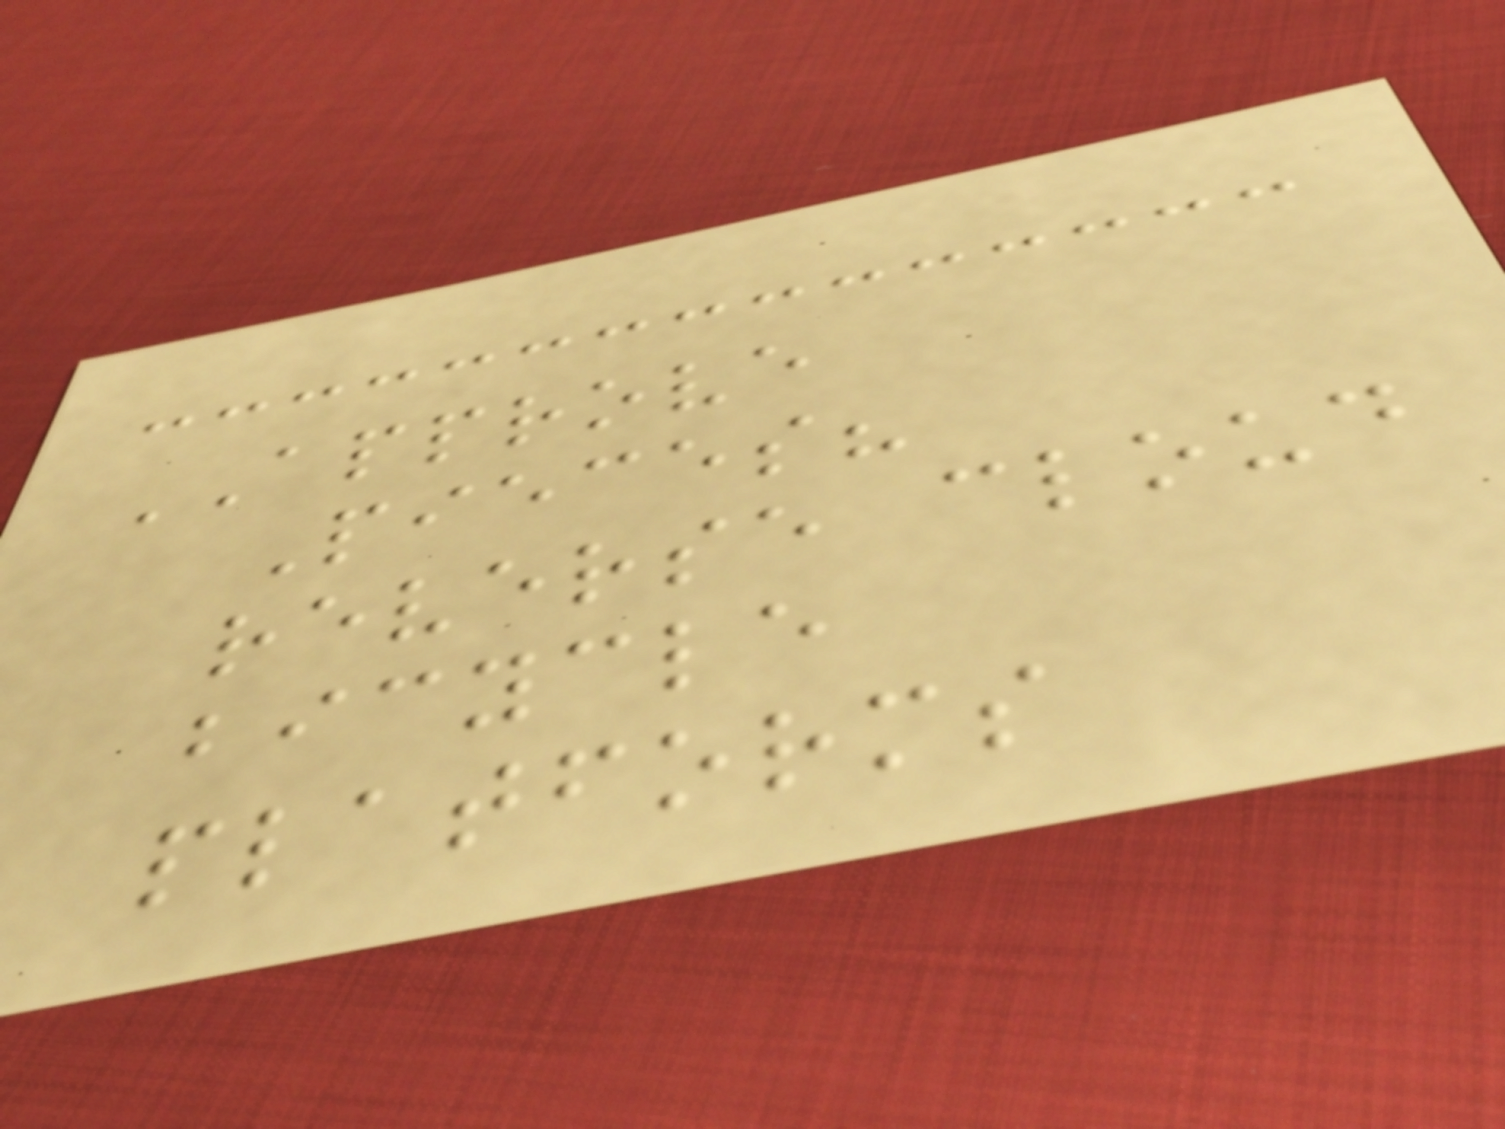APPROVE
Pieces?
reverse cloud
bicycle
platforms
